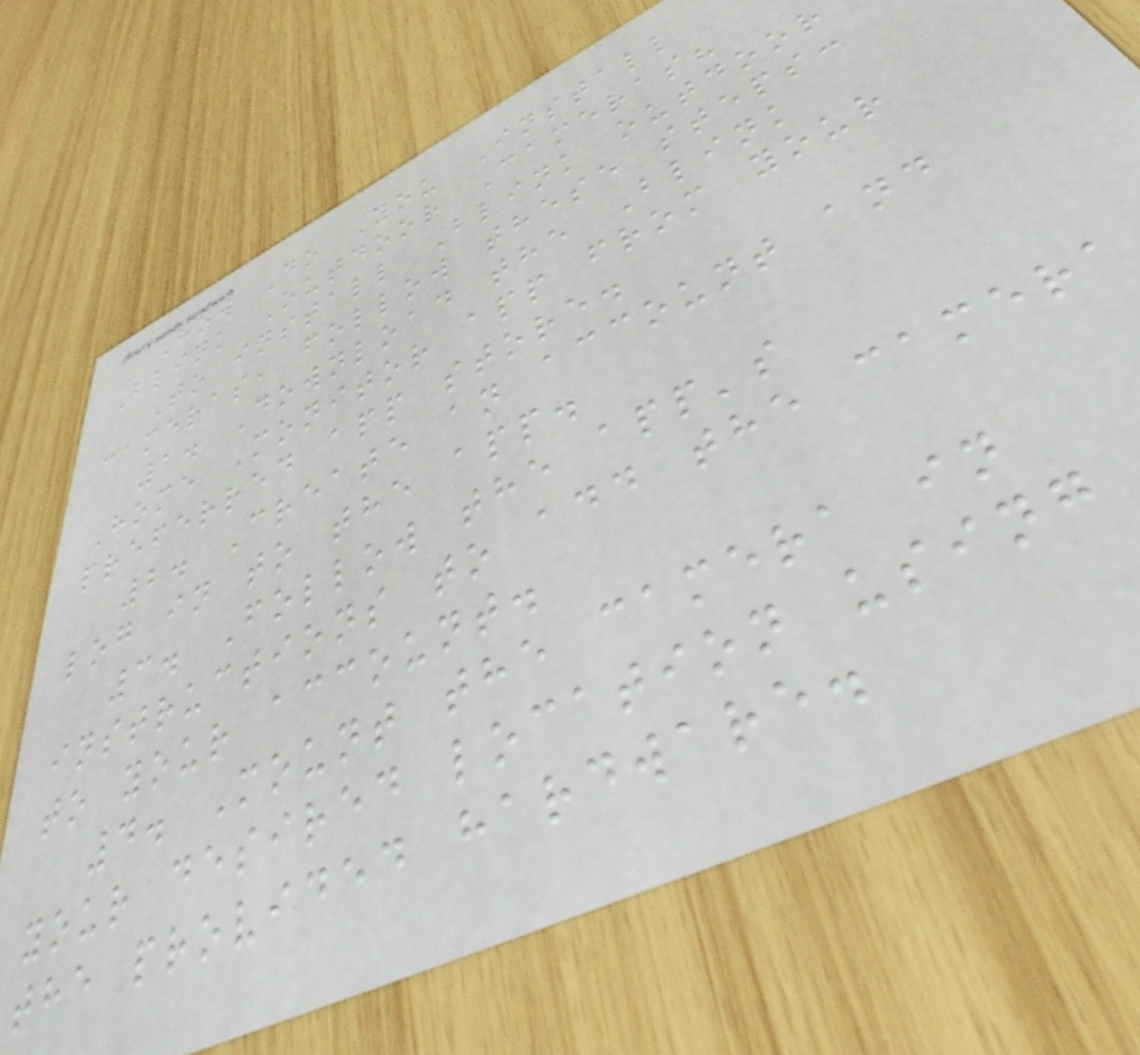How Do You Install
Blink Outdoor Cameras?
To install Blink outdoor
cameras, follow these steps:
1. Download the Blink
Home Monitor app from your
preferred app store.
2. Create an account and
log in to the app.
3. Follow the app's
instructions to add the camera
to your account.
4. Mount the camera in
your desired location using
the provided hardware.
